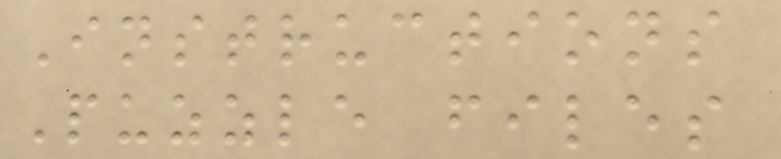Instructions
Puzzle files
